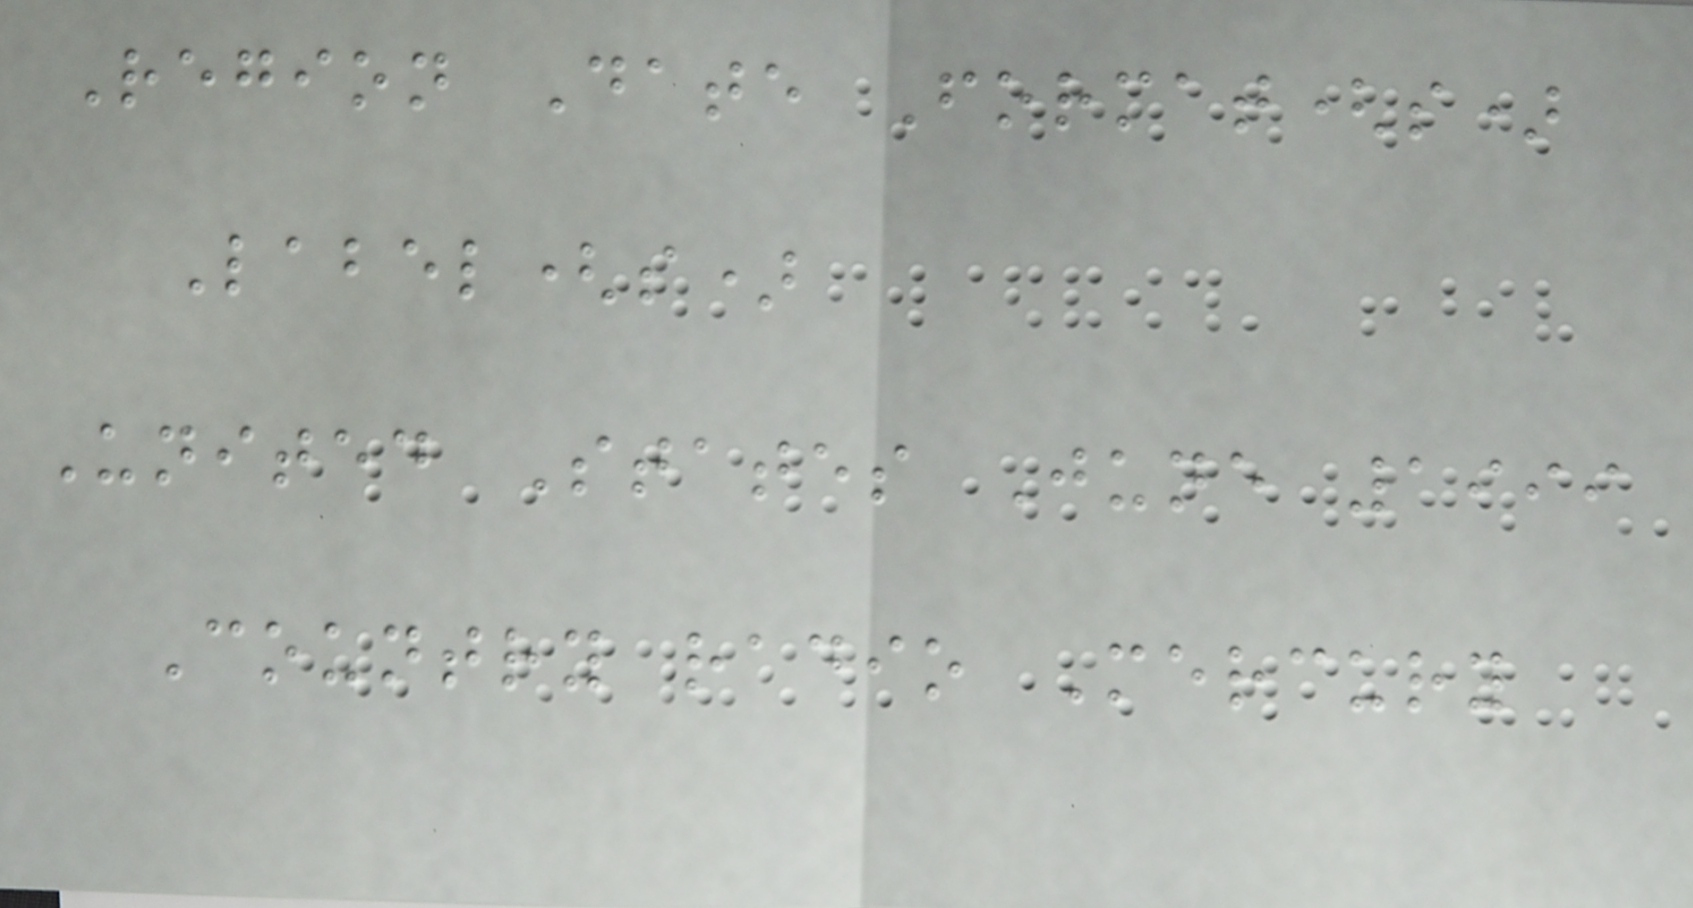Region Date Format(s)
Label(s)
United States June 1999
Country radio Mercury
